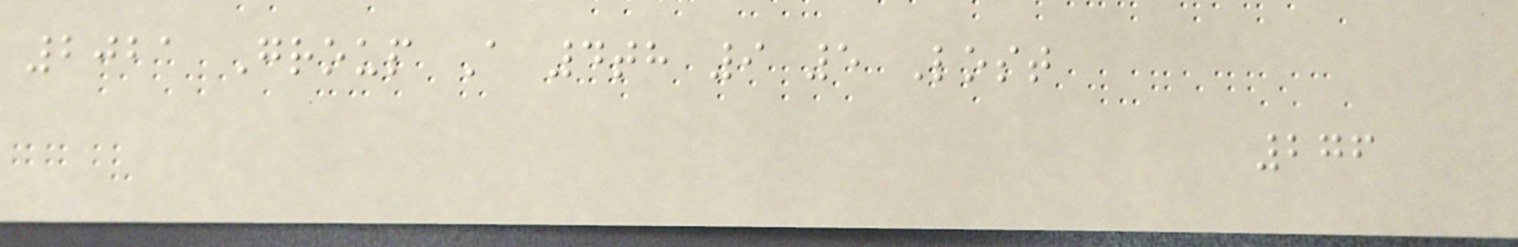2021 Group A 4th 9 5 Lost
276
